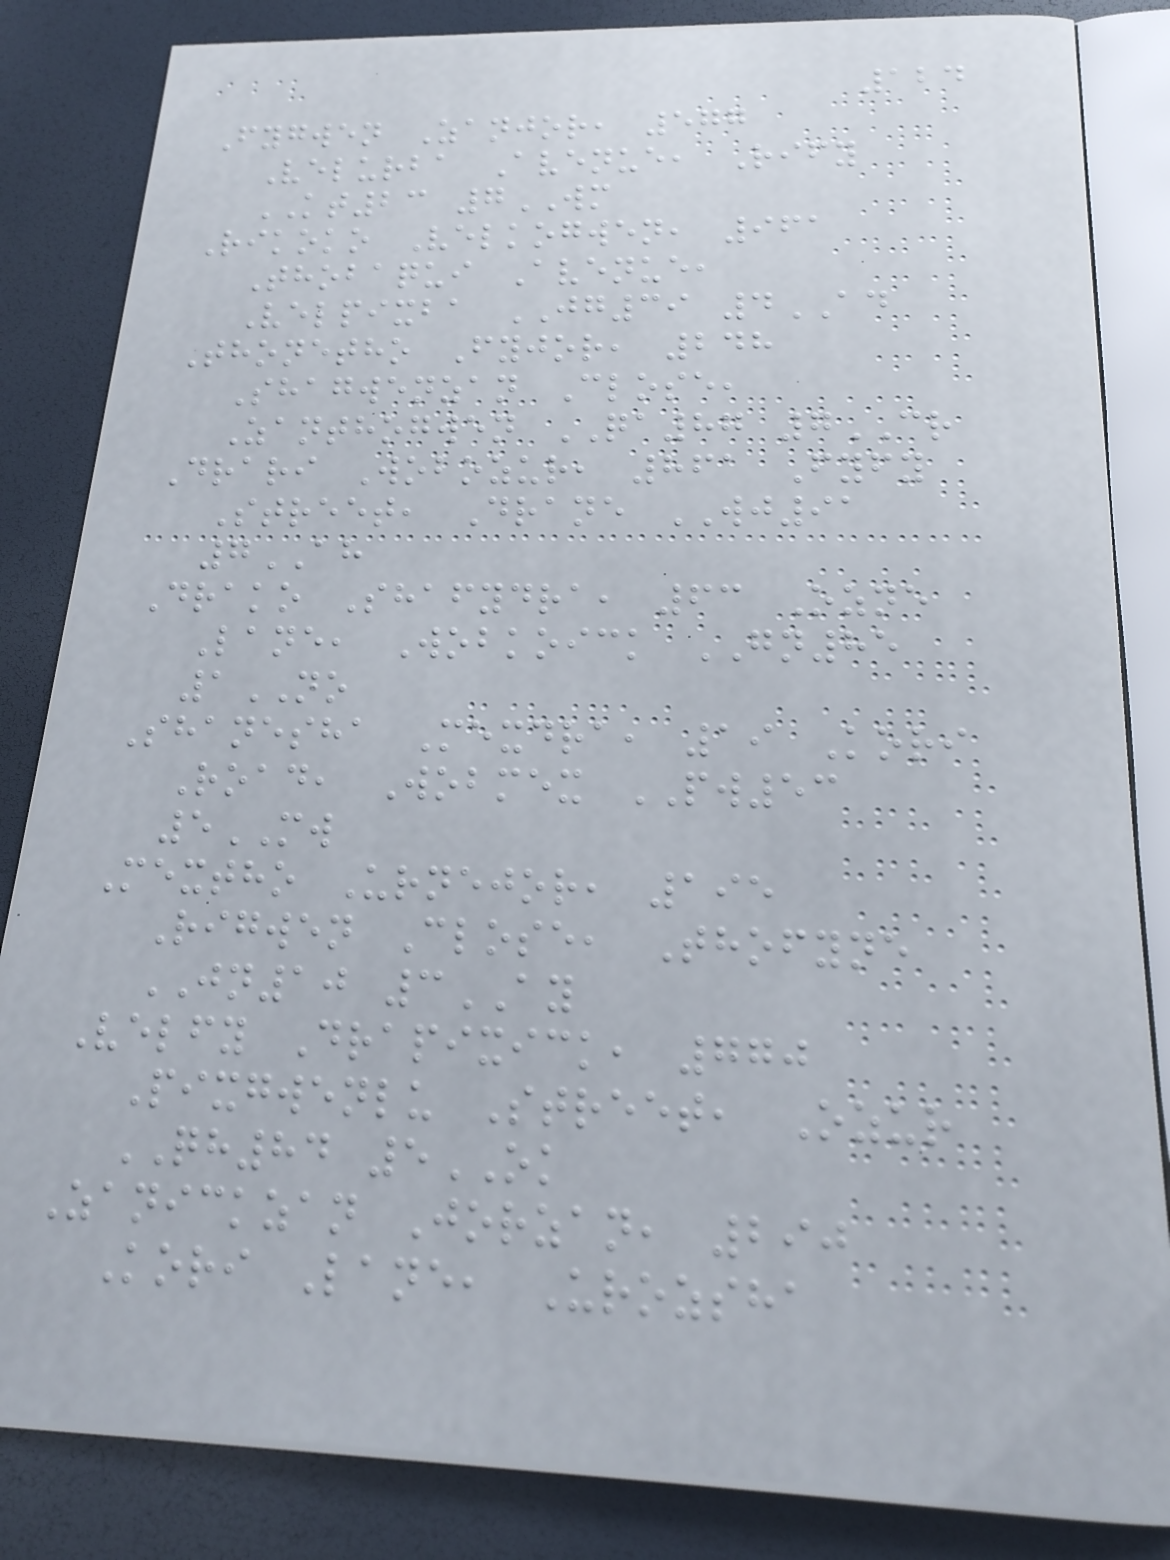124
Fygwen Zanjor, 577
Velurba Avenue, Rify
KT23 7WM
Rikoko Velkogwen, 961
Thobaqui Avenue,
Velpixba JG39 4AD
Thonetho Fyjor, 248
Shagwenzan Close,
Zanthogwen QA87 7CR
Drari Wobozur, 861 Fyfy
Street, Drane WJ91
7AH
Drako Shafydra, 63 Ozne
Lane, Wobkoick GN85
1NO
Shanesha Mexdra, 19 Kori
Road, Wobmex PW53
5MW
Mextho Urnejor, 195
Rigwen Close, Thofyne
JN10 3AY
Velfy Drapixick, 770
Pixgwenlu Street, Ozur
QH84 5OK
Zanickzan Jorzan, 290
Kori Lane, Urozsha
